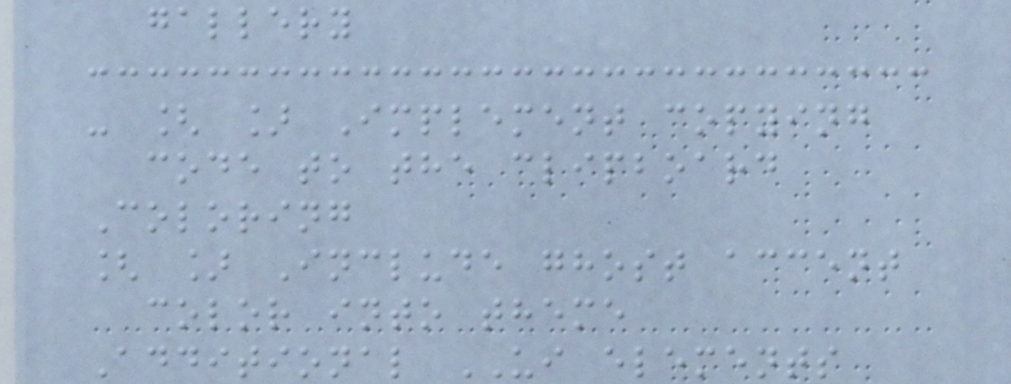gallery
- [ ] Implement copying
code to the clipboard
Coloring
[ ] Include ghost accent
color into theme
Additional UI elements
